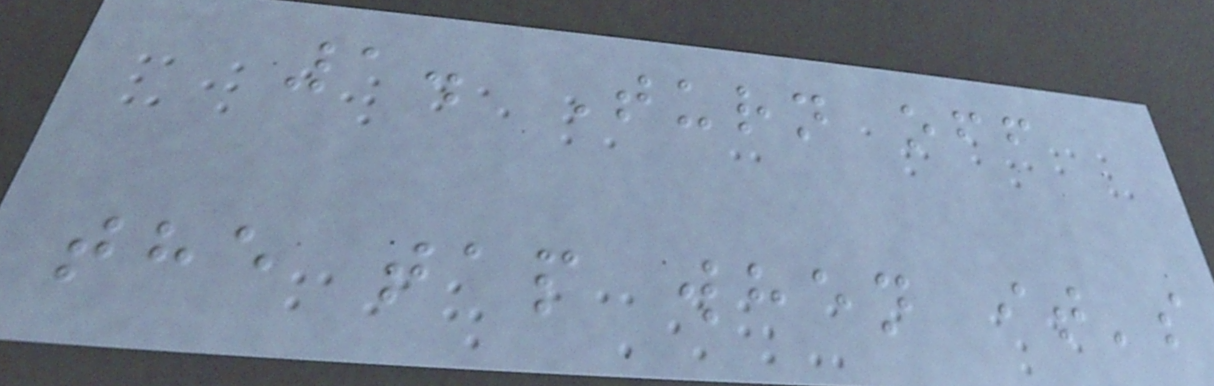1. Turn off
the tap when it's
